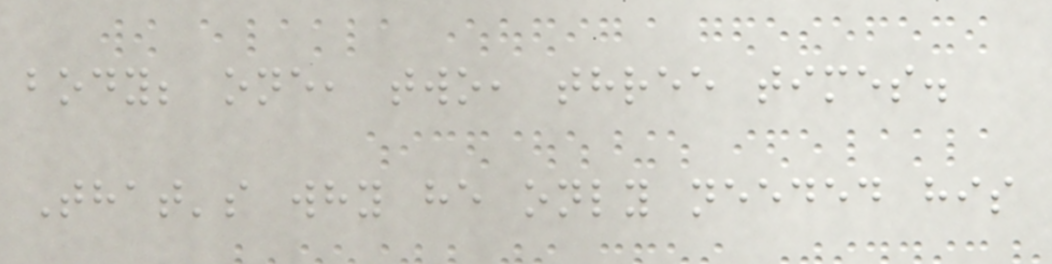body; one, two, three times.
That's why he only needed his
